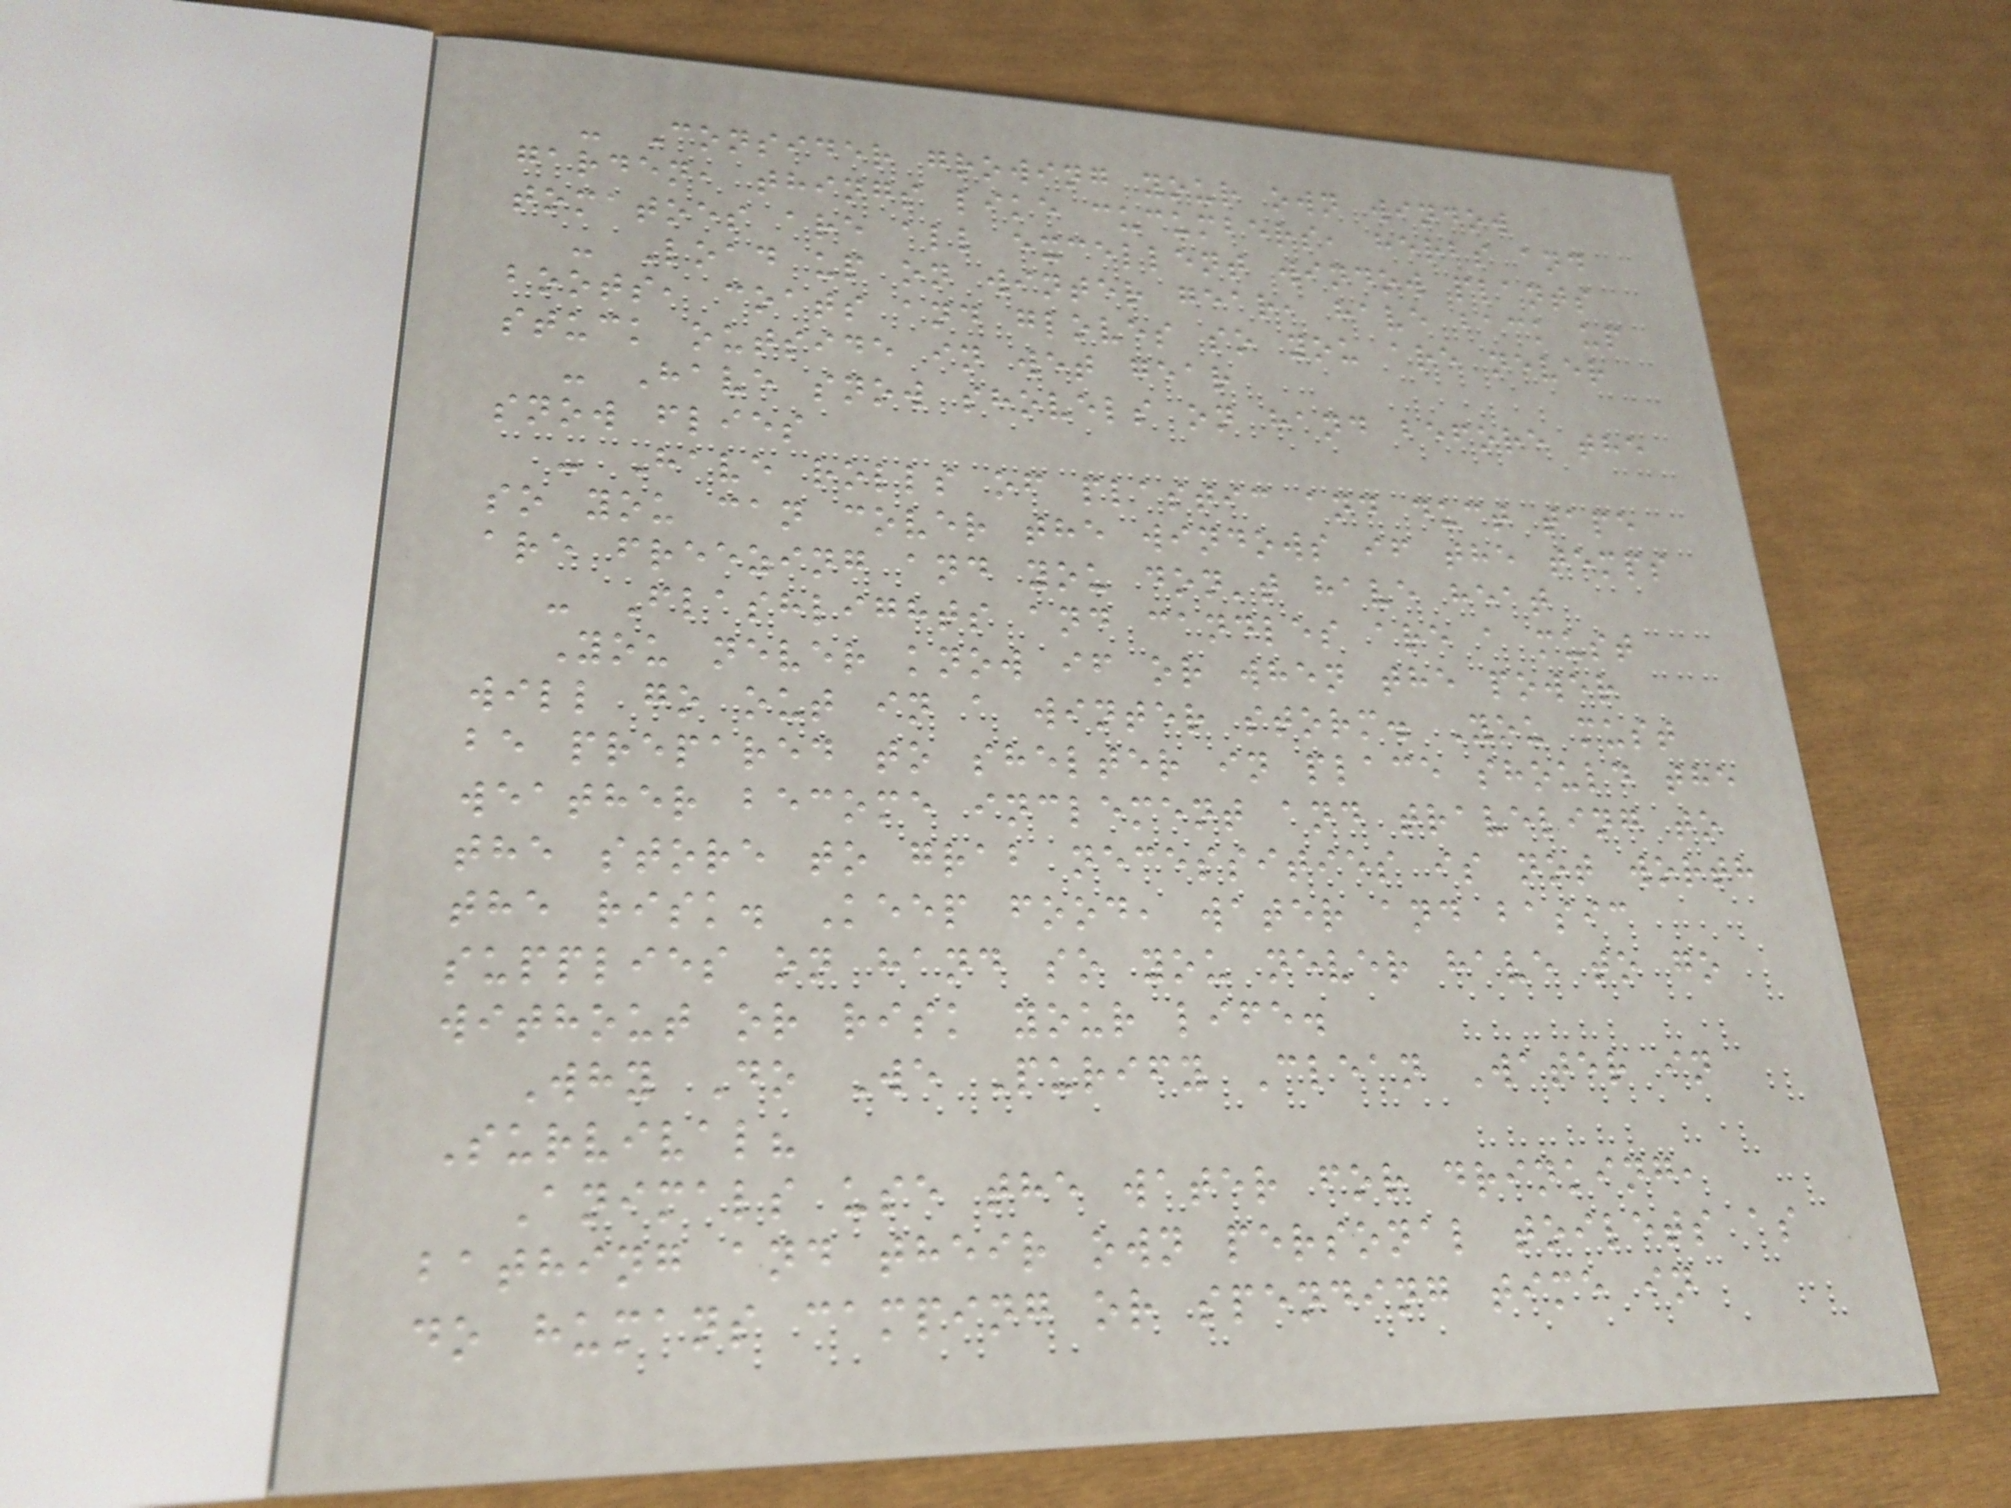- Consider growing your own window
garden, things like cucumbers, herbs and
tomatoes are all excellent window plants
- Load up on winter gear, have back up
boots, coats and gloves so you are never
stuck outside in wet gear
- Have snow shovels on hand before the
snow flies
- Have rolls of plastic and duct tape
so you can cover the windows if the temps
are freezing and you don't have heat
- Flashlights and candles are a must
You never know if or when the power
will go out in a winter storm. You must
be prepared to shelter in place should the
weather become inclement and traveling to
the store to grab necessities is not worth
the risk. Keep food, water and basic
supplies on hand so you never have to go
without or risk your life.
Why Do We Purify Clean Water in
Survival?
Animals use the water for drinking,
bathing and their own personal toilets as
do humans camping or spending time in
